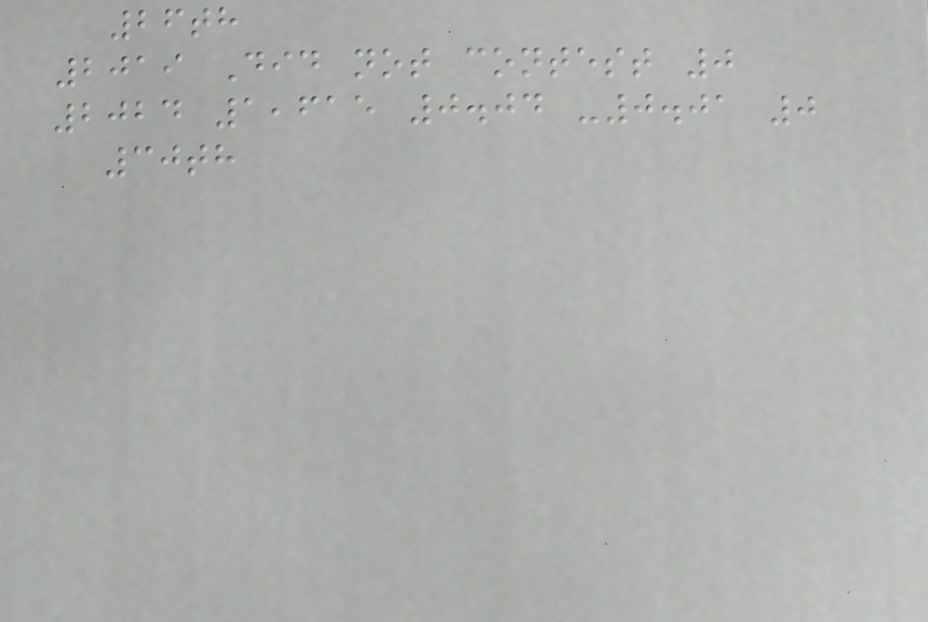26th
2019 Did not contest 0
2024 1,615 0.04 -0.01 0
30th
